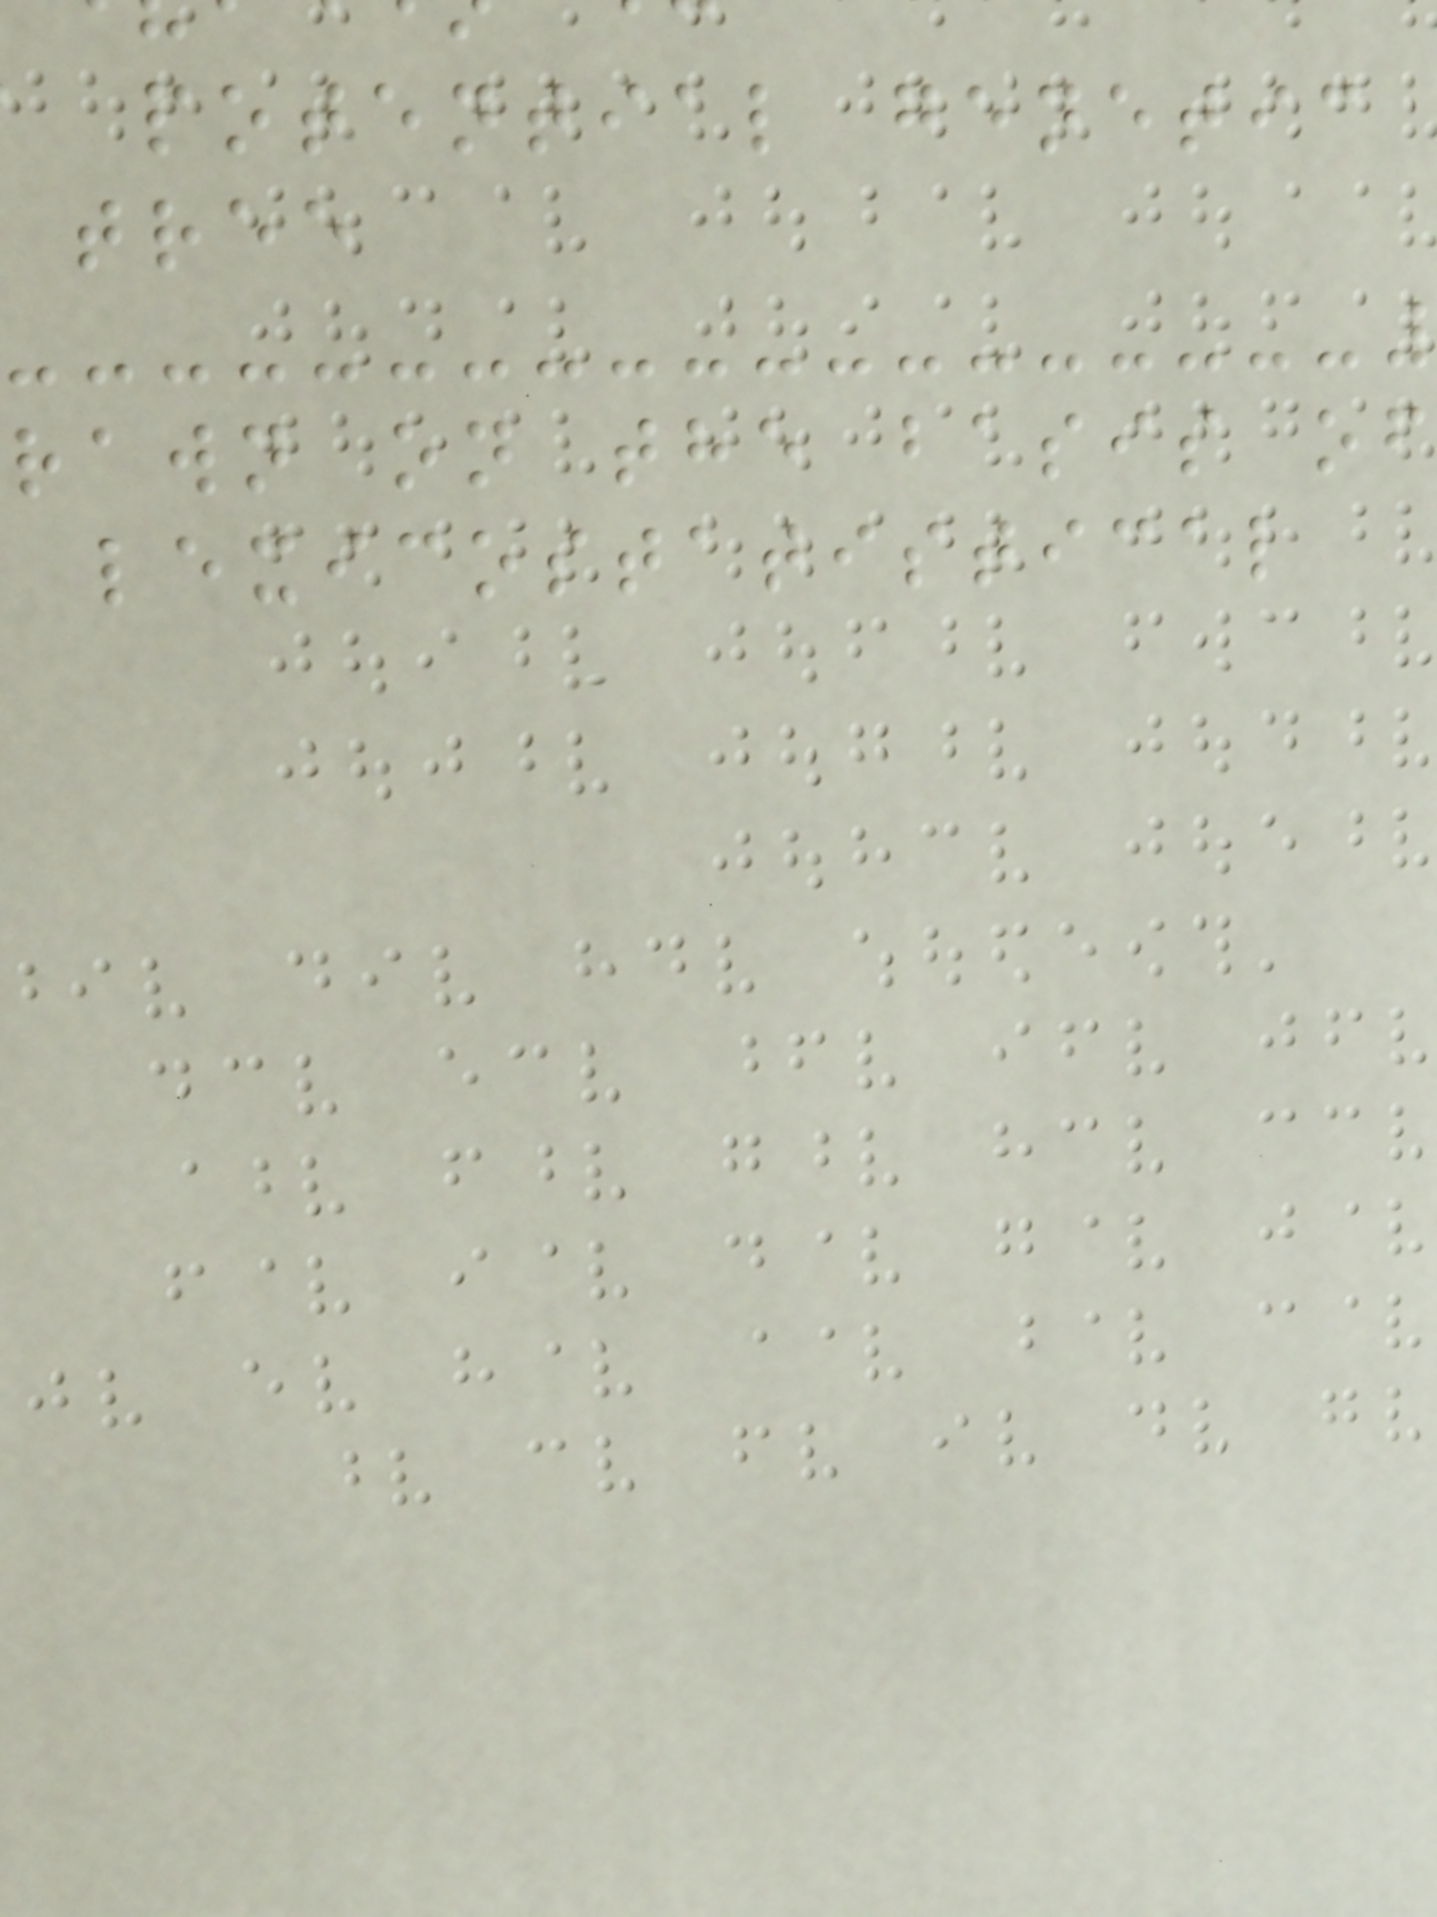potential genetic
tree
rawn on the basis of
lexicostatistical
